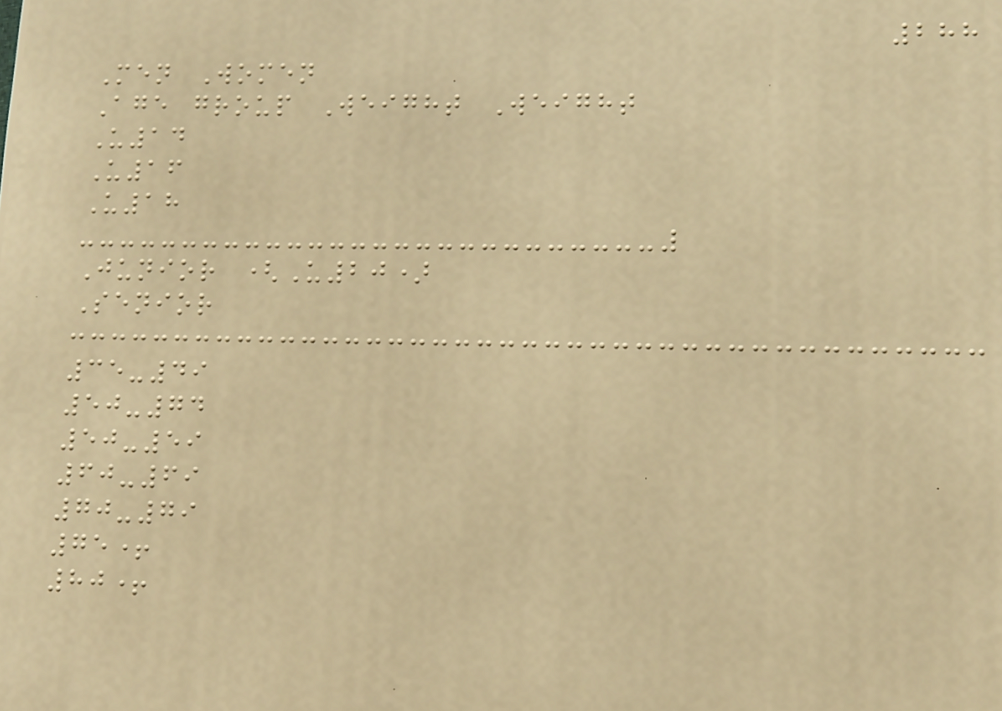288
Men Women
Age group Weight Weight
U14
U16
U18
Junior (U20)
Senior
35-49
50-74
50-59
60-69
70-79
75+
80+
